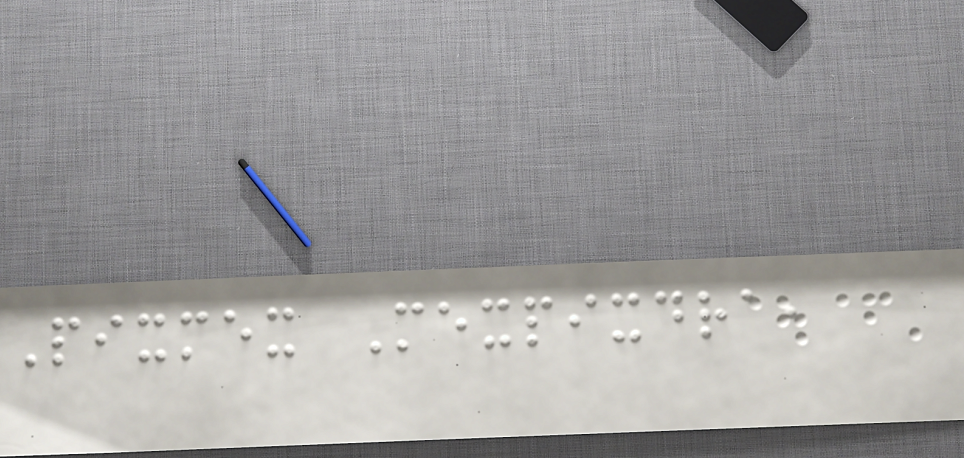Pixmex Mexpixdra,
